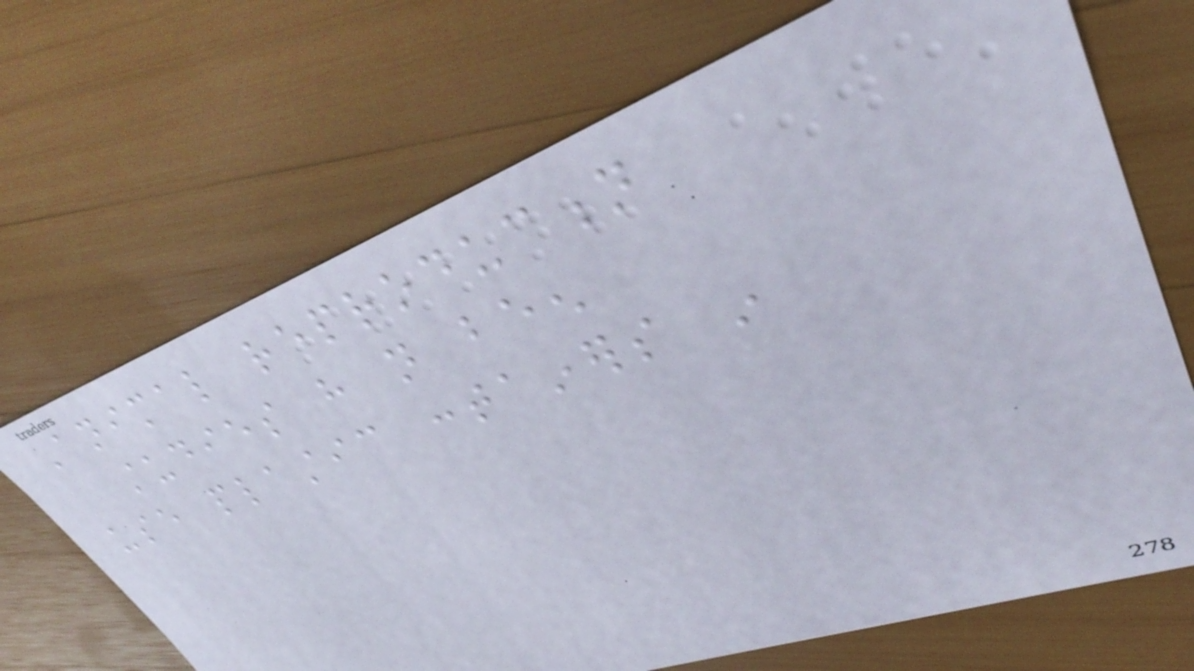Animal reproduction
studies have not been
use plastic containers in
